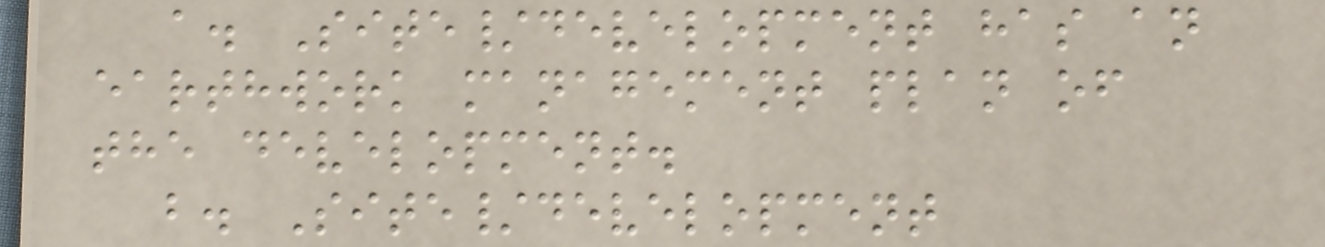a. Site/development has an
earthwork management plan of
the development.
b. Site/development
